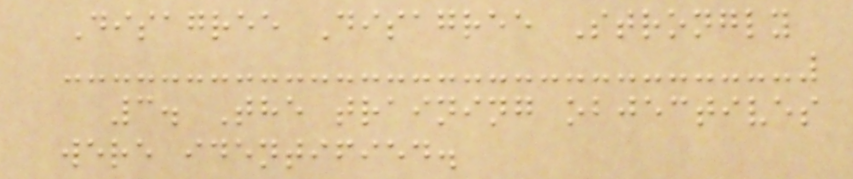Disagree Disagree Strongly
3. The training objectives
were identified.
